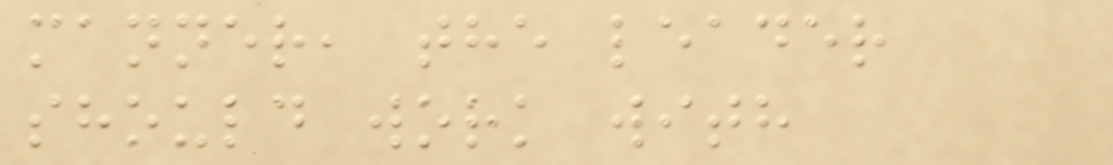manner, the leader
should work with
